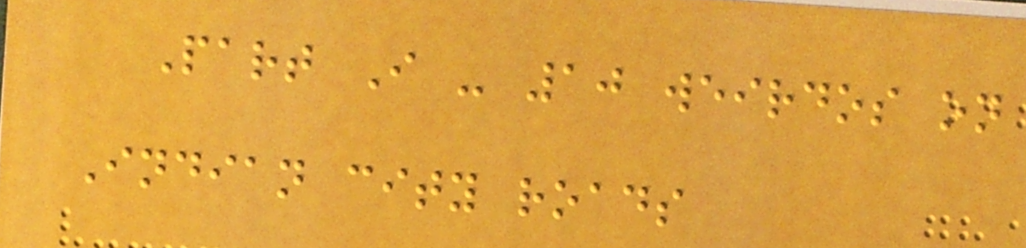Part I - 10 weirdos on
Indian city roads
